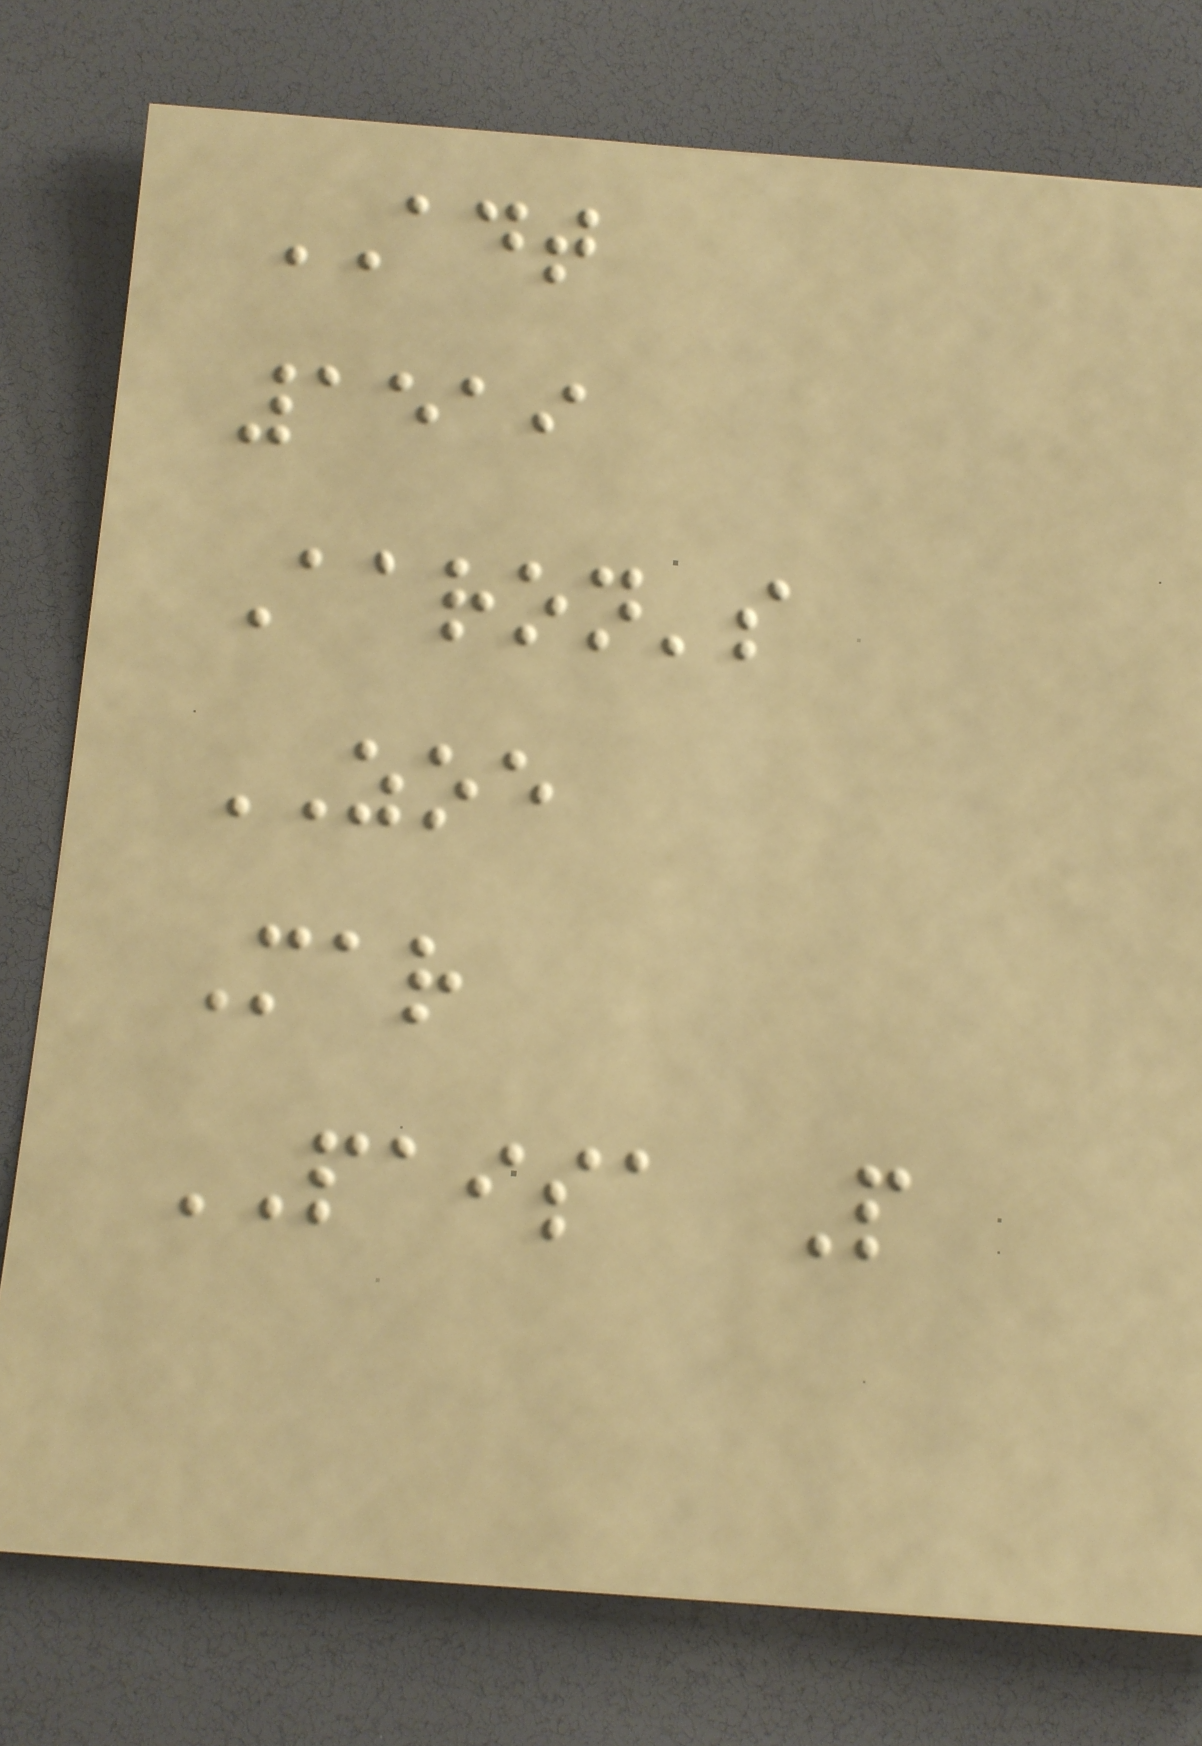ADT
1519
Aaron's
ZOE
Mar
PAISA P
